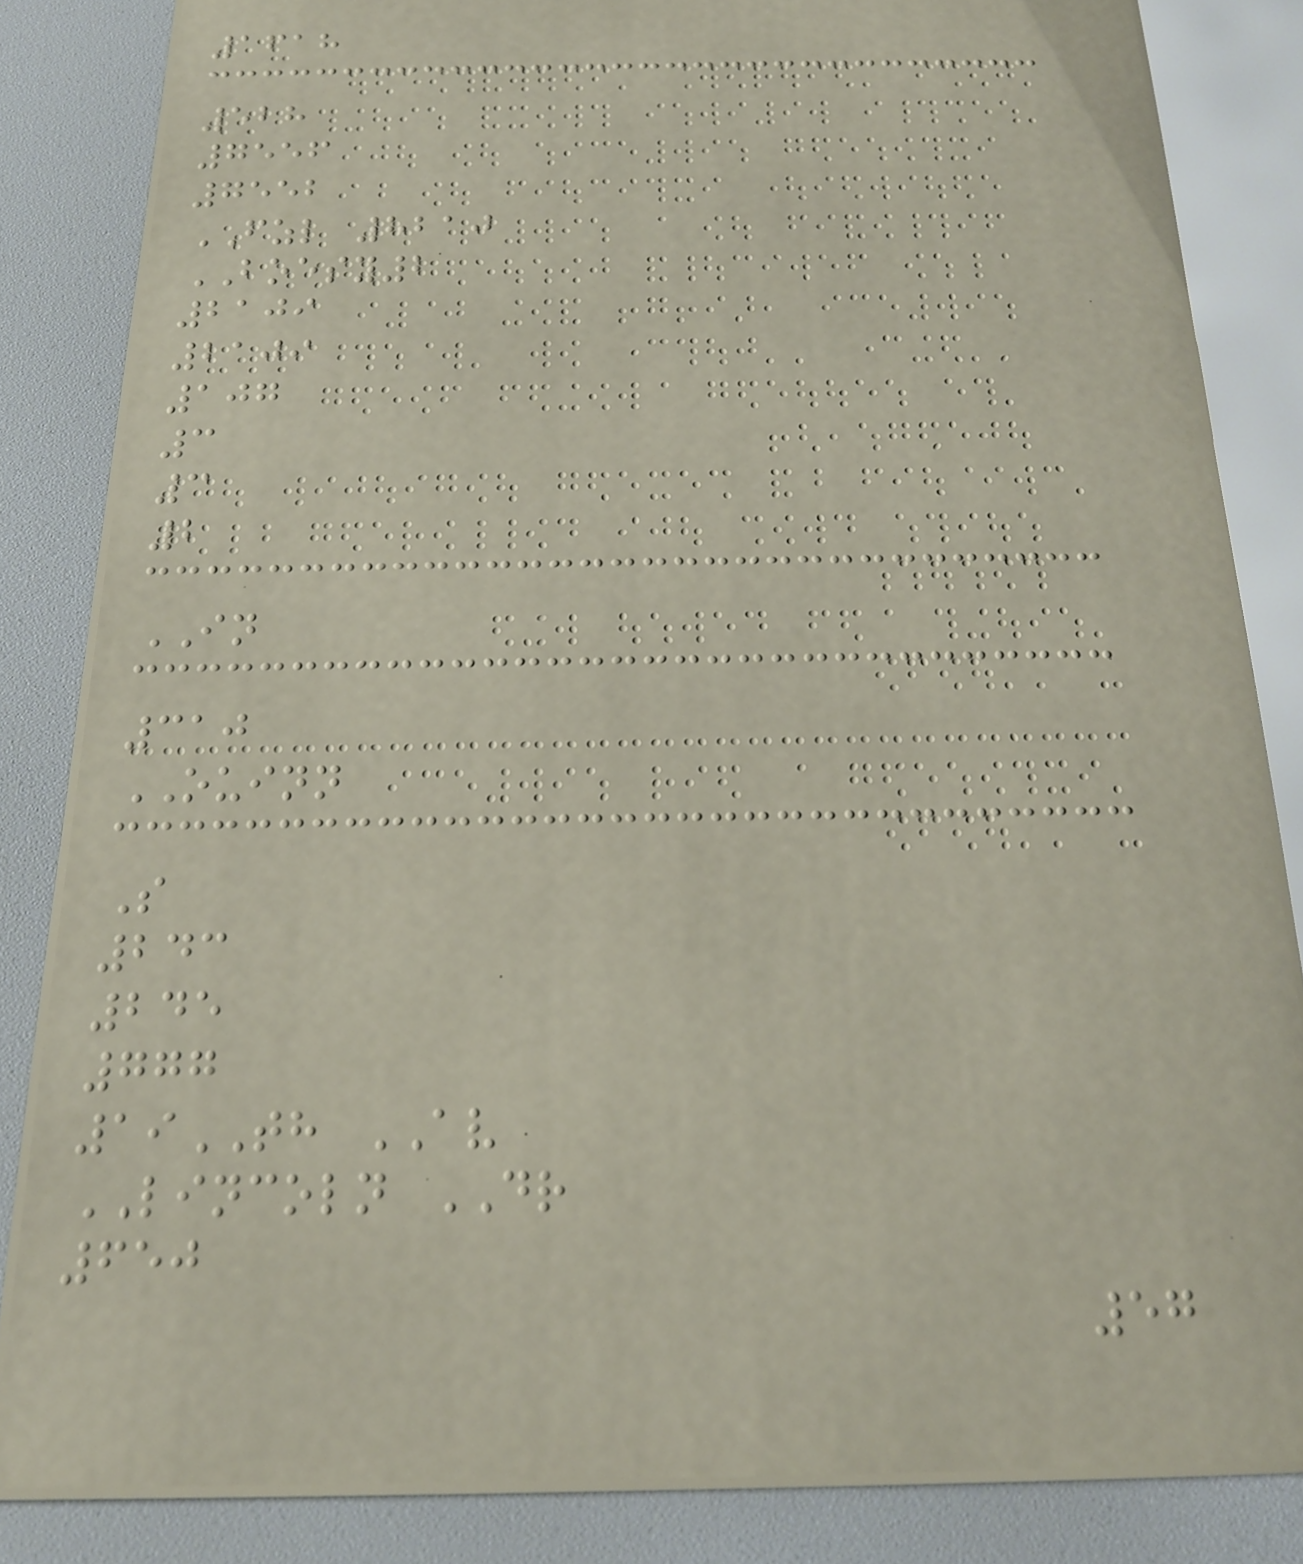1618
528
7556
7552
FZL 8210
BOESY2
2109
2109
107
3
3
2
IN
310
OUINN
S
243
245
777
19TH AV
LINCOLN DR
650
57
